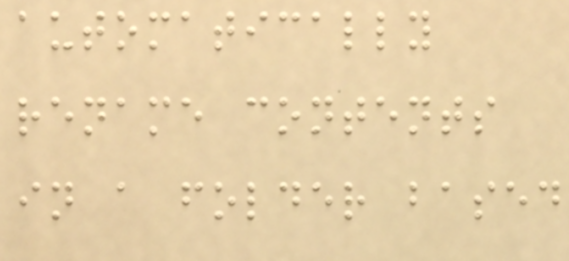automatically
rename contents
in a folder based
